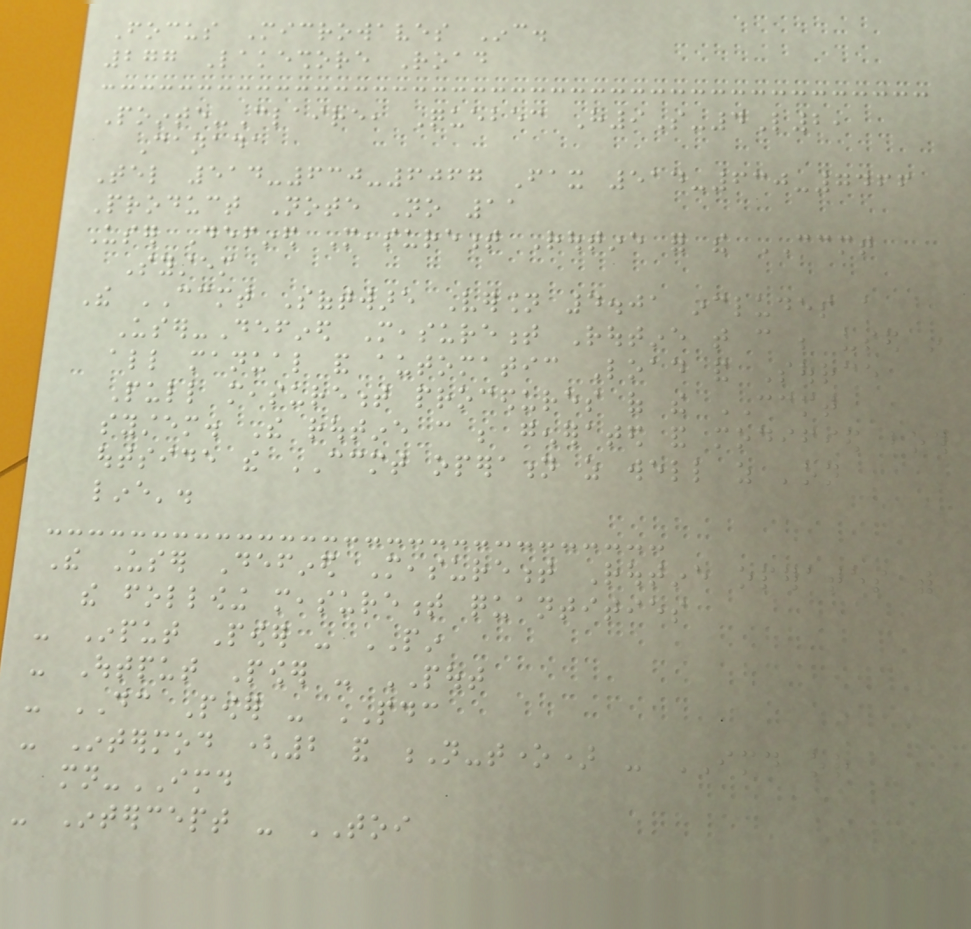Focus Microwaves Inc.
277 Lakeshore Road
Pointe-Claire, Quebec H9S-4L2,
Canada
Tel 514-630-6067 Fax 514-630-7466
Product Note No 11
User Defined Measurement Routine for the CCMT
System
The CCMT Software Version 4.01 includes a
User-Defined Measurement Routine that can be used in
all manual and automatic Load and Source
Pull measurement procedures of the CCMT
system. The routine can be generated and modified both
outside the CCMT operation as well as 'on
line'.
The User Defined Measurement Routine operates with
the following measurement quantities
- Input Power - PIN
- Output Power - POUT
- DC Power - PDC
- Intermod (2 and N-tone) - IMD or
mn-IMD
- Intercept - TOI
